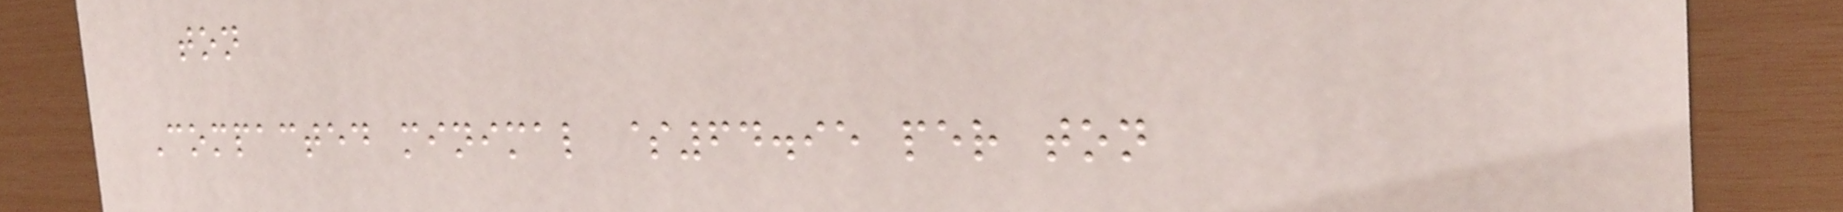ton
Compacted minimal $64.95 per ton
